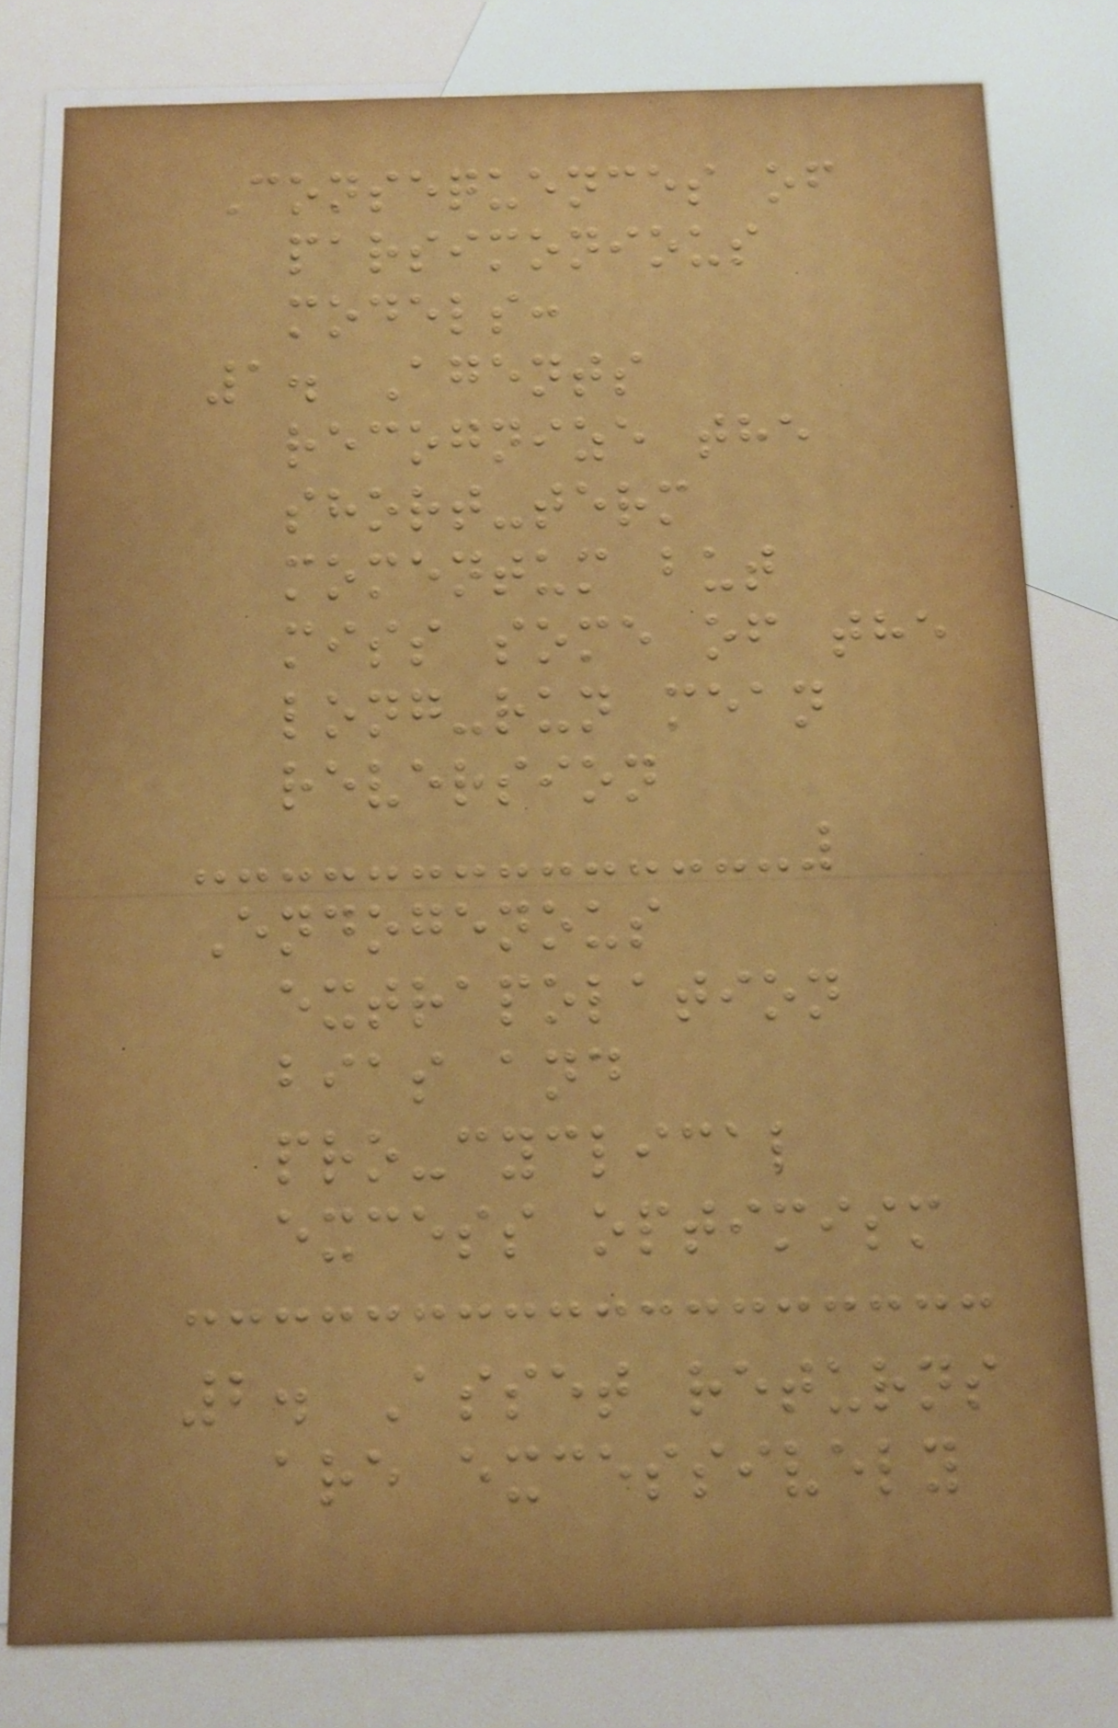Consequences of
parsimonious
models:
1. Agents
recognize the
short-term
momentum but
miss some of the
long-run mean
reversion
Endogenous
extrapolation
bias and
pro-cyclical
excess optimism
2. Asset returns
are excessively
